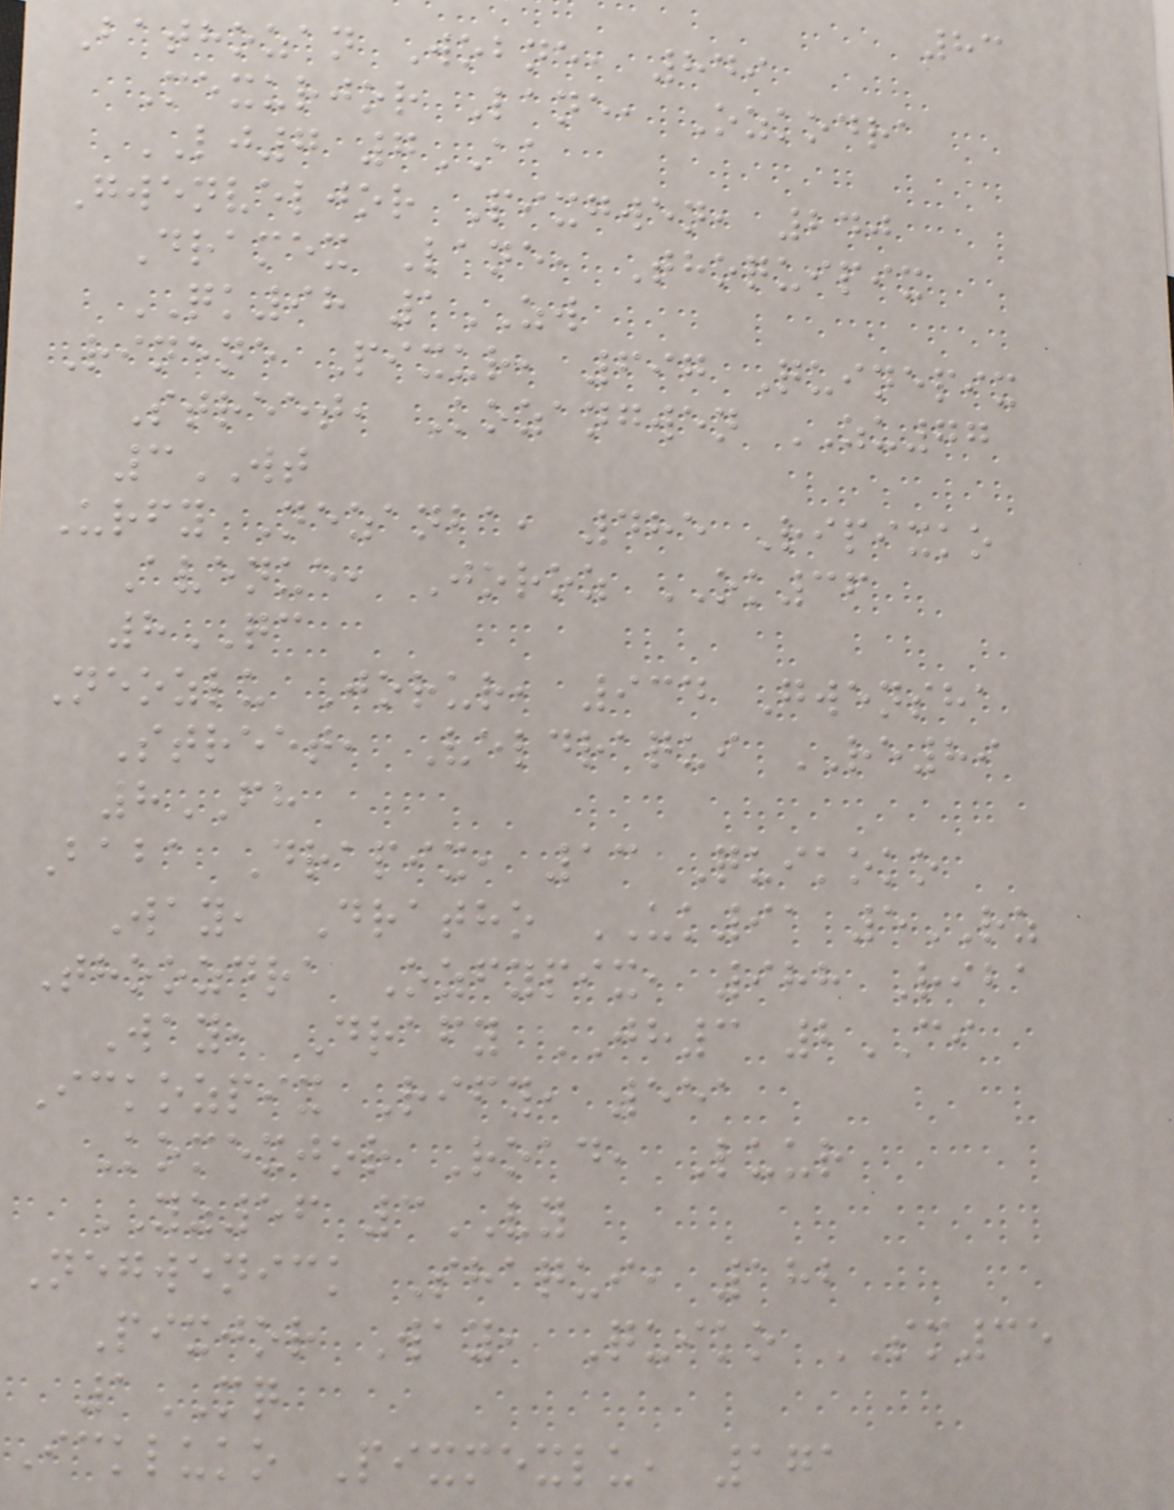83
Bathozan Wobne, 849
Mexurjor Lane, Ozkodra
LJ7 7AA
Gwenveljor Pixgwen, 240
Dramex Lane, Thoquipix
QK98 1ZW
Rinene Pixur, 697 Quinepix
Street, Kozangwen ZU77
3WT
Urfy Nezanba, 485 Ripixko
Avenue, Joroz OK36
8QC
Neozlu Jorur, 934 Gwensha
Street, Veldraqui RE89
8FH
Baba Drapix, 13 Quikoko
Way, Dratho UK91 5RZ
Thoozdra Ozfypix, 988 Riba
Way, Drafy JH3 2CI
Ickozpix Rify, 551
Komexjor Road, Luur
YZ56 3VY
Negwenick Shaqui, 182
Pixjor Way, Quiko SM35
1MQ
Ickluko Pixmexlu, 171
